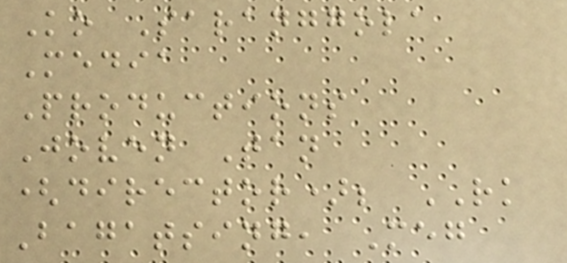Ko Saranggola
Media
Productions
Joven Tan
(director); RK
Bagatsing, Meg
